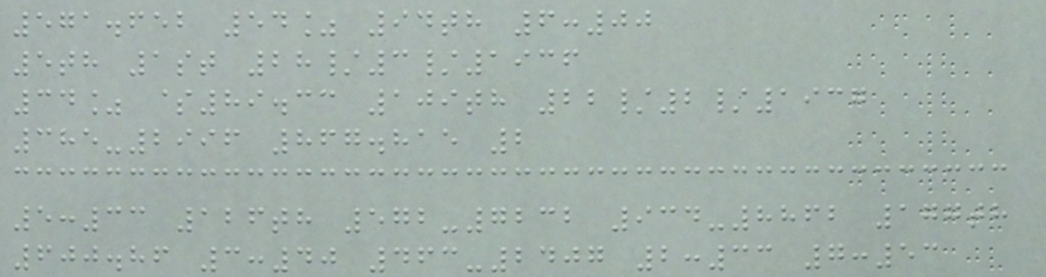571.652 54% 94th 6:00
5th 1st 28/3/1936
34% $89.33 109th 22/2/1937
385-2996 867.815 2
5:33 126th 572-7232 934-8862 177th
600.86 3:40 463-2407 2:33 7:53
